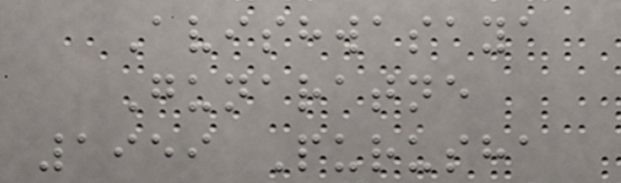Avishwasaya
Gunaratne
1959 Purusha
